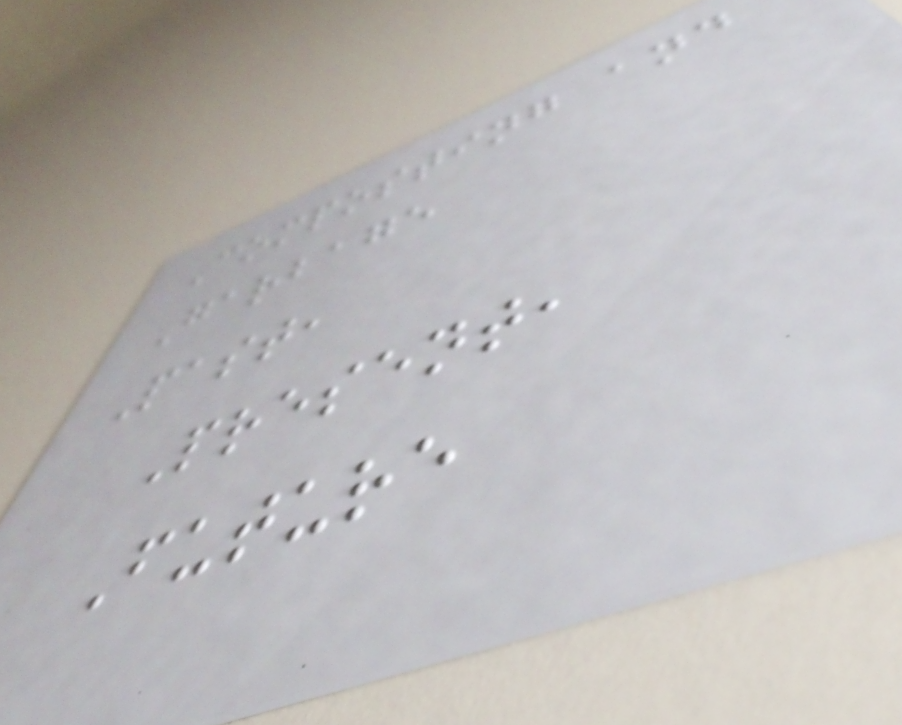Composting and
Garbage
Past,
Present,
Future
